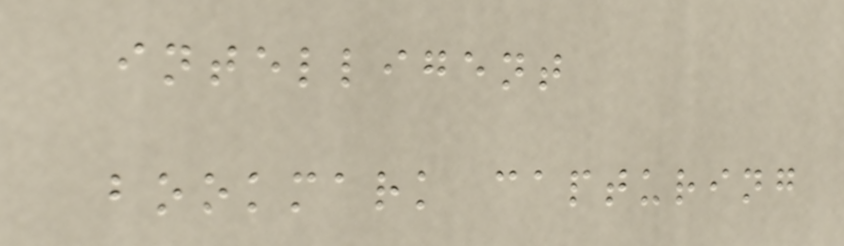intelligent
bookmark capturing
